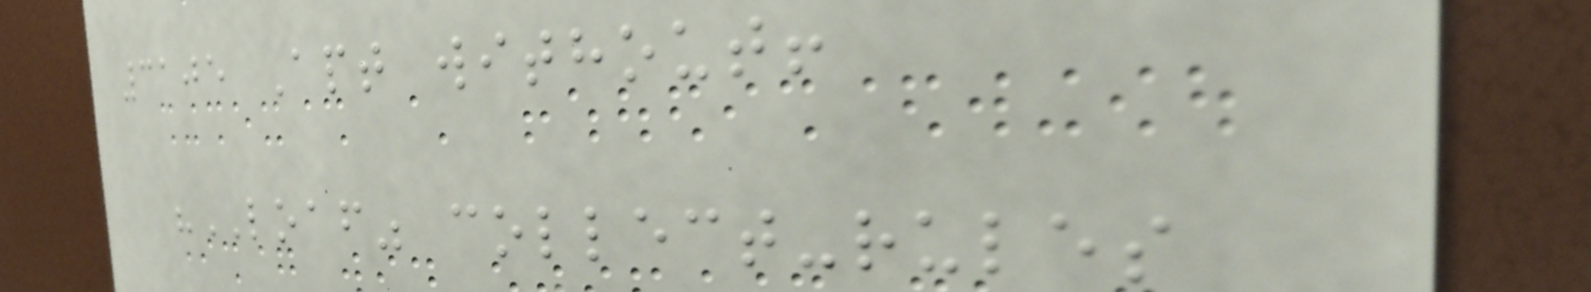3105 Apt without!
"LOAF" collect-rules
